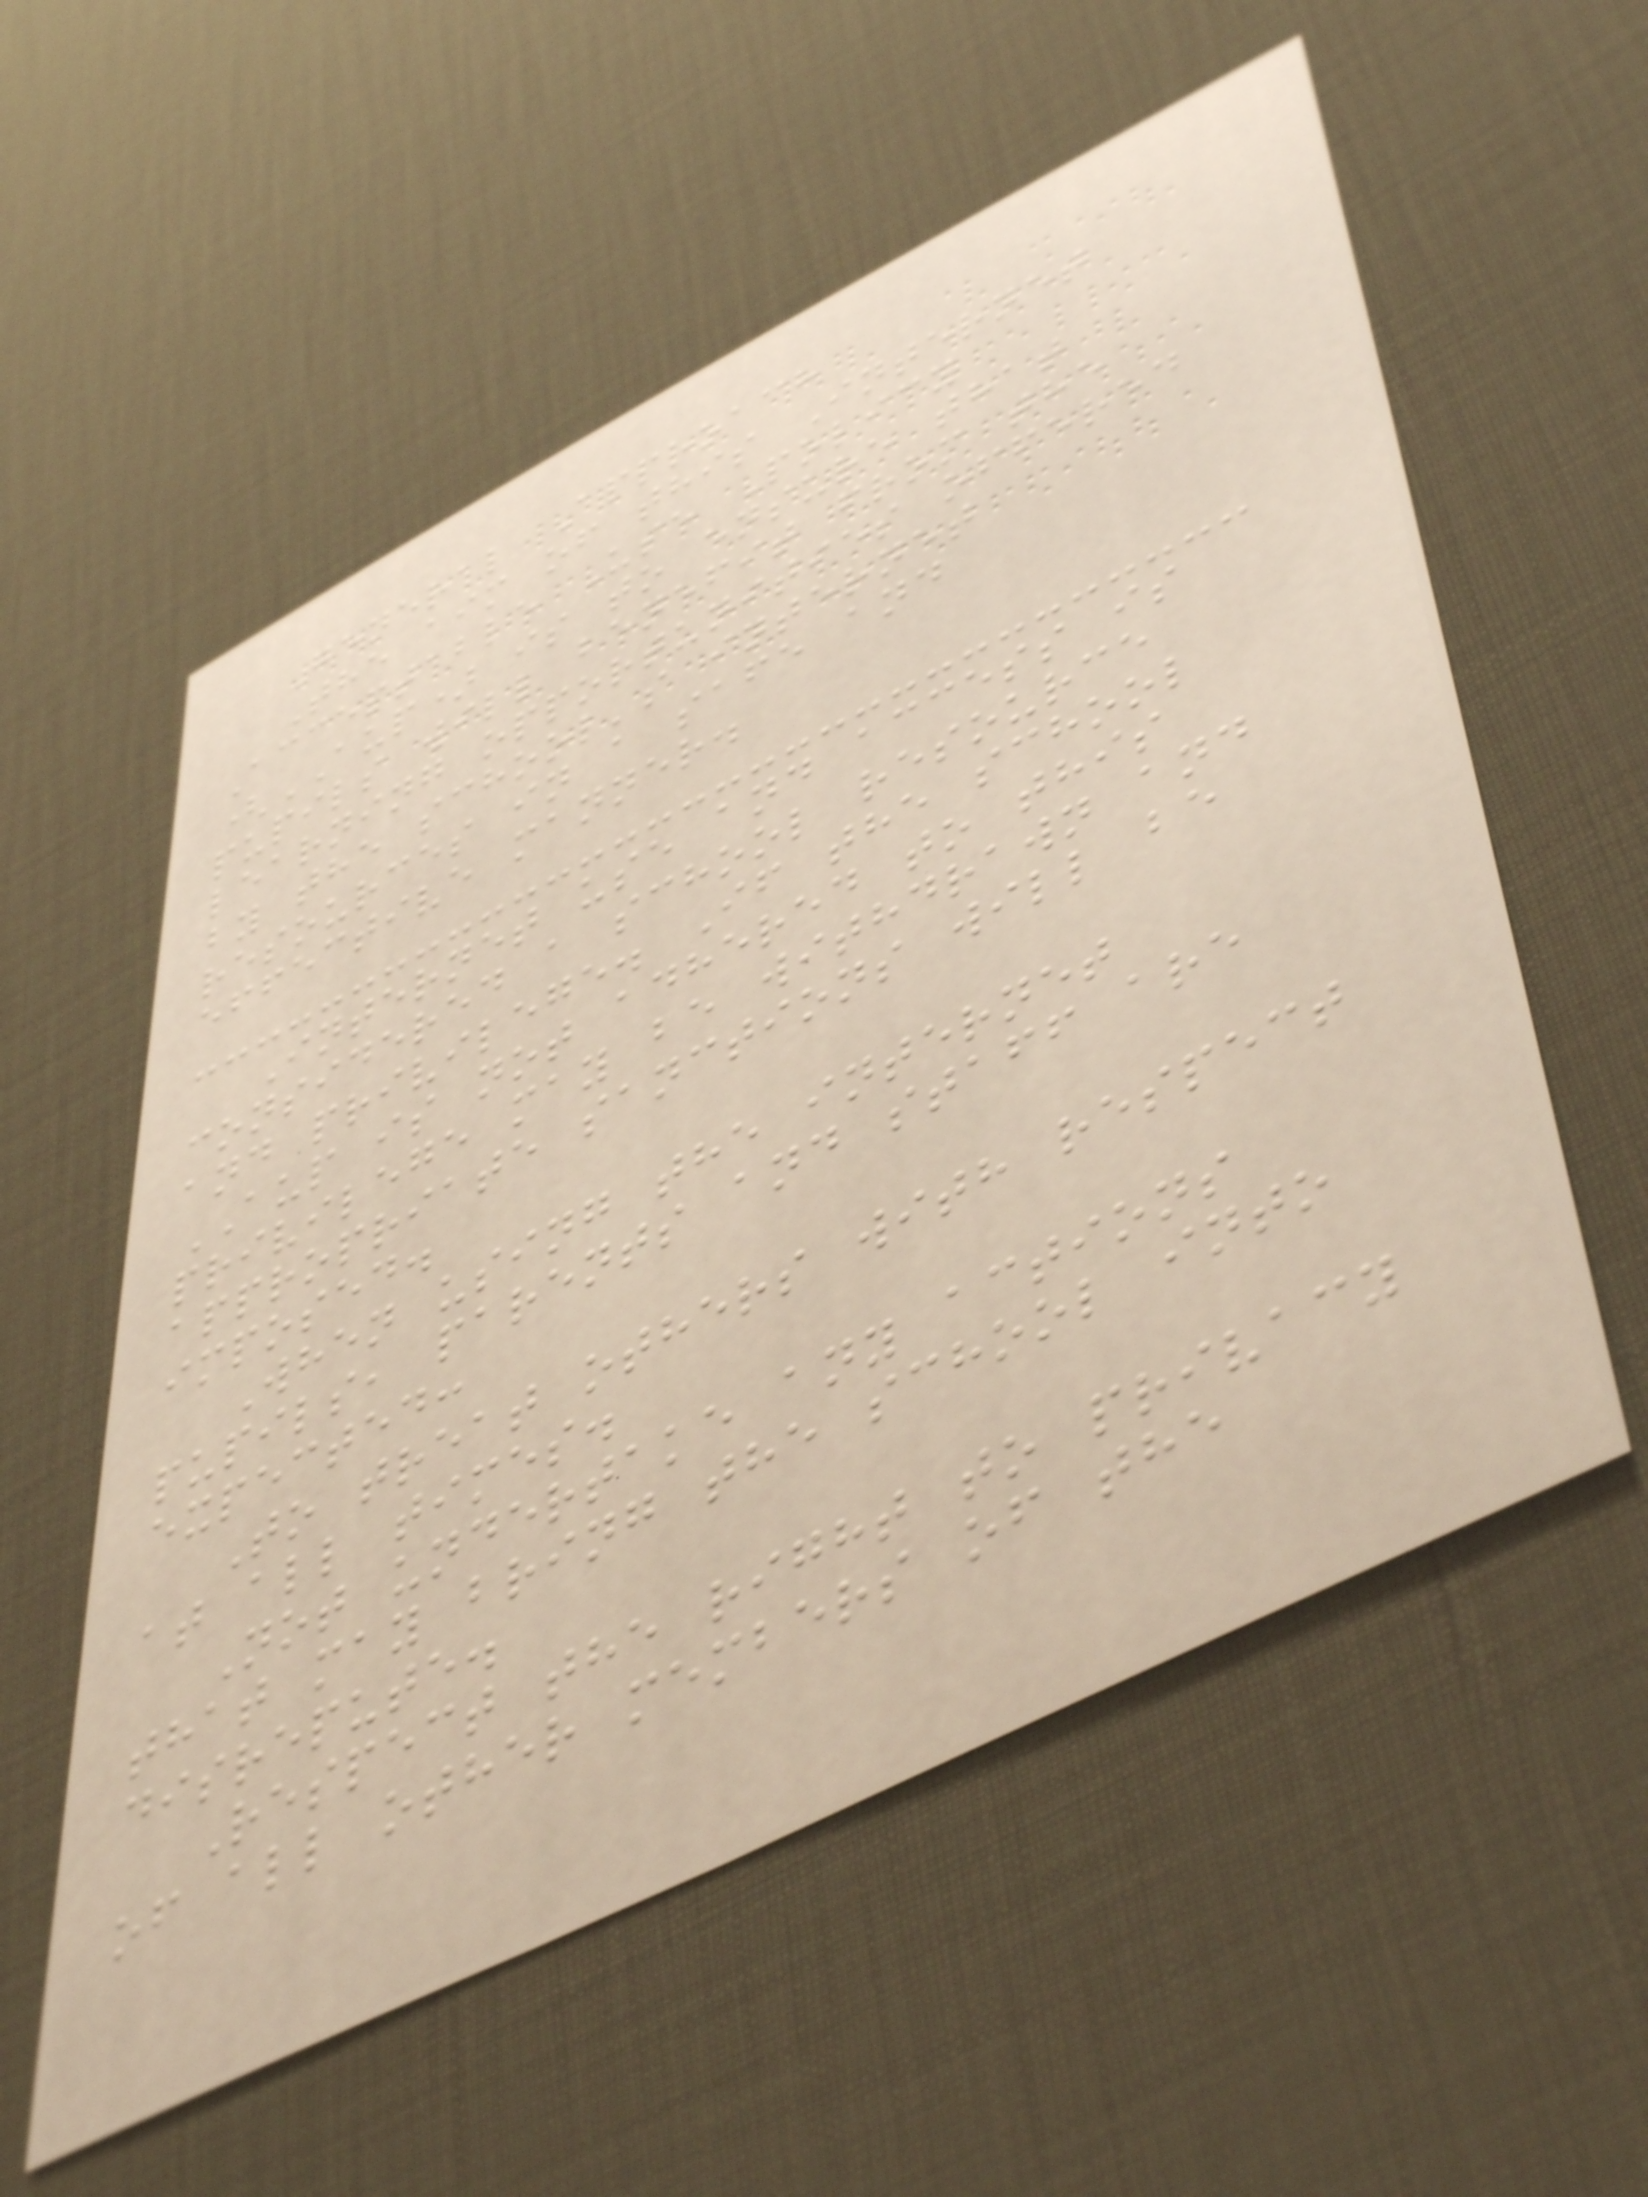General Approach
The aim of this Internet
Acceptable Use Policy
(AUP) is to ensure that
pupils will benefit from the
learning opportunities offered
by the school's internet
resources in a safe and
effective manner.
Internet use and access is
considered a school resource
and privilege. If the school
AUP is not adhered to this
privilege may be withdrawn and
appropriate sanctions will be
imposed.
When using the internet
pupils, parents and staff are
expected:
To treat others with respect
at all times.
Not undertake any actions
that may bring the school into
disrepute.
Respect the right to privacy
of all other members of the
